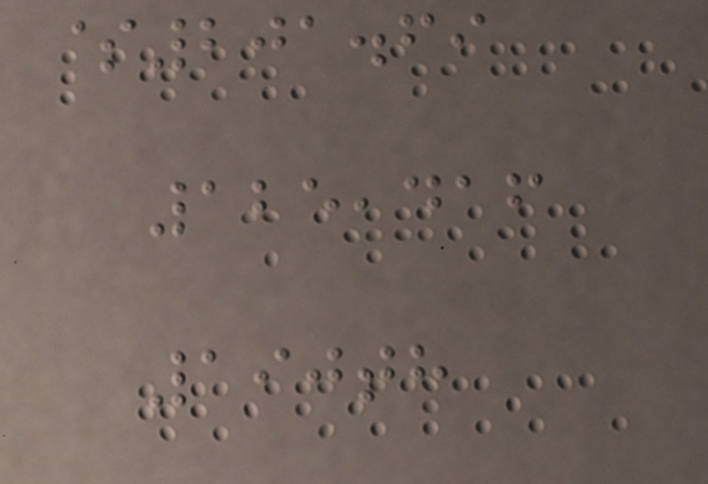$201.69
125,416
190th
